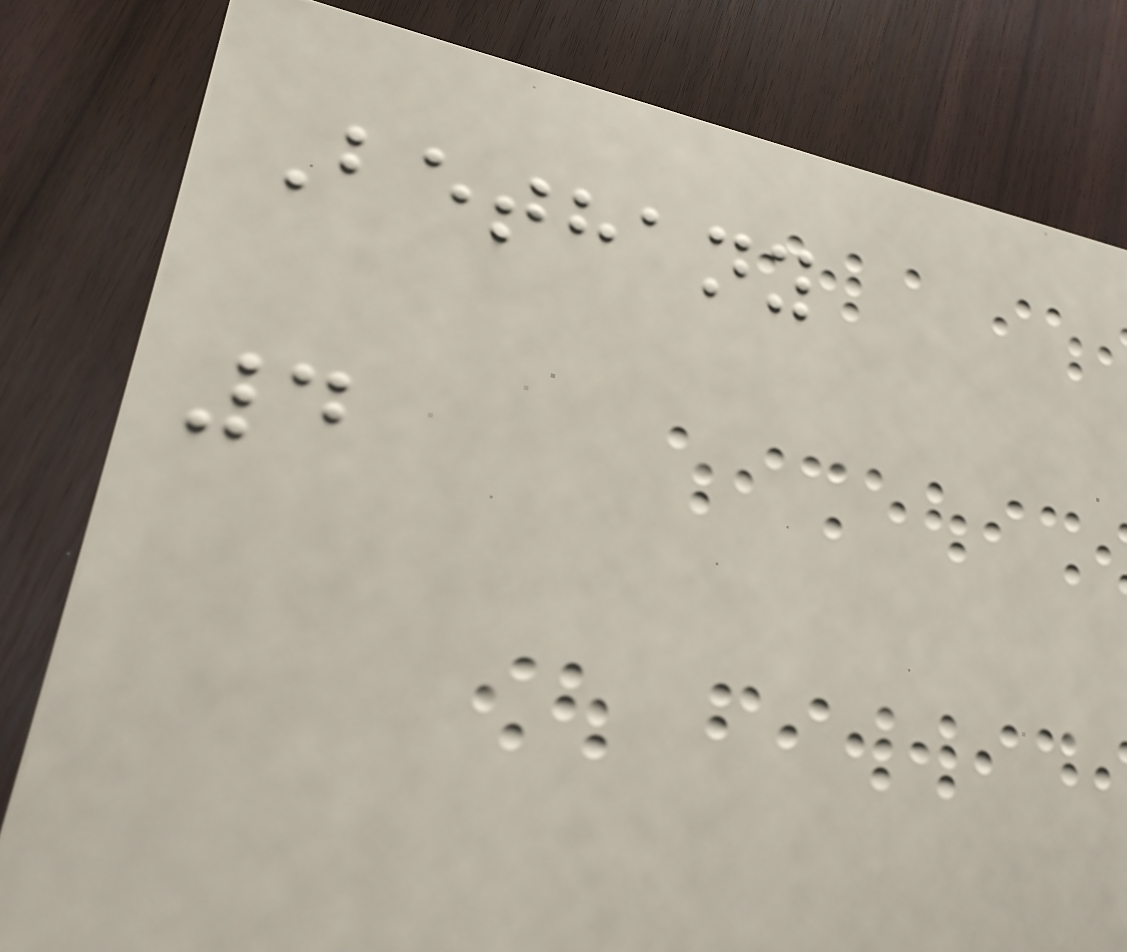Bethany
4
